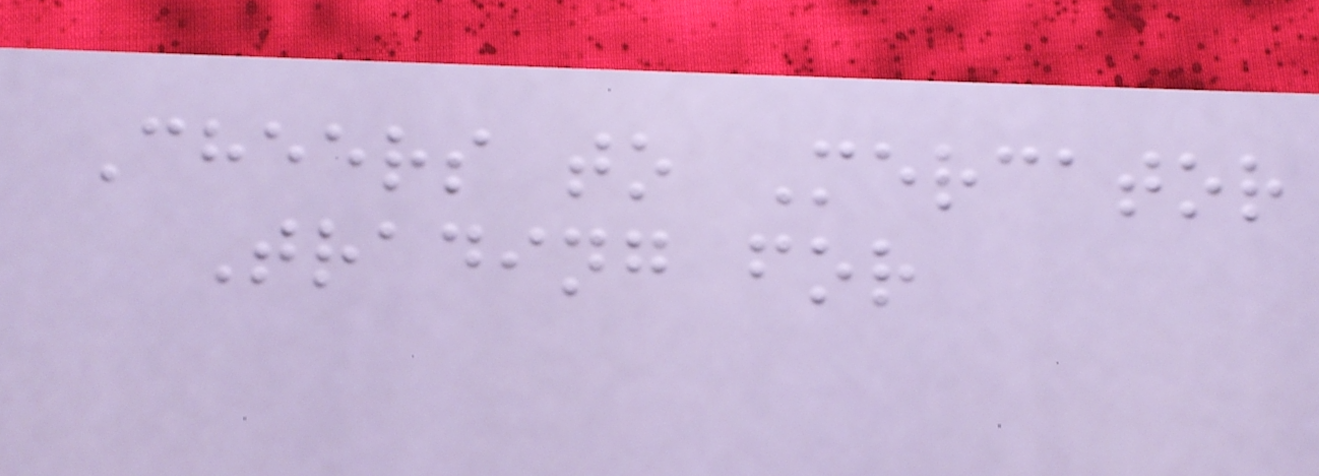Cheers to Mercator
Trading for
